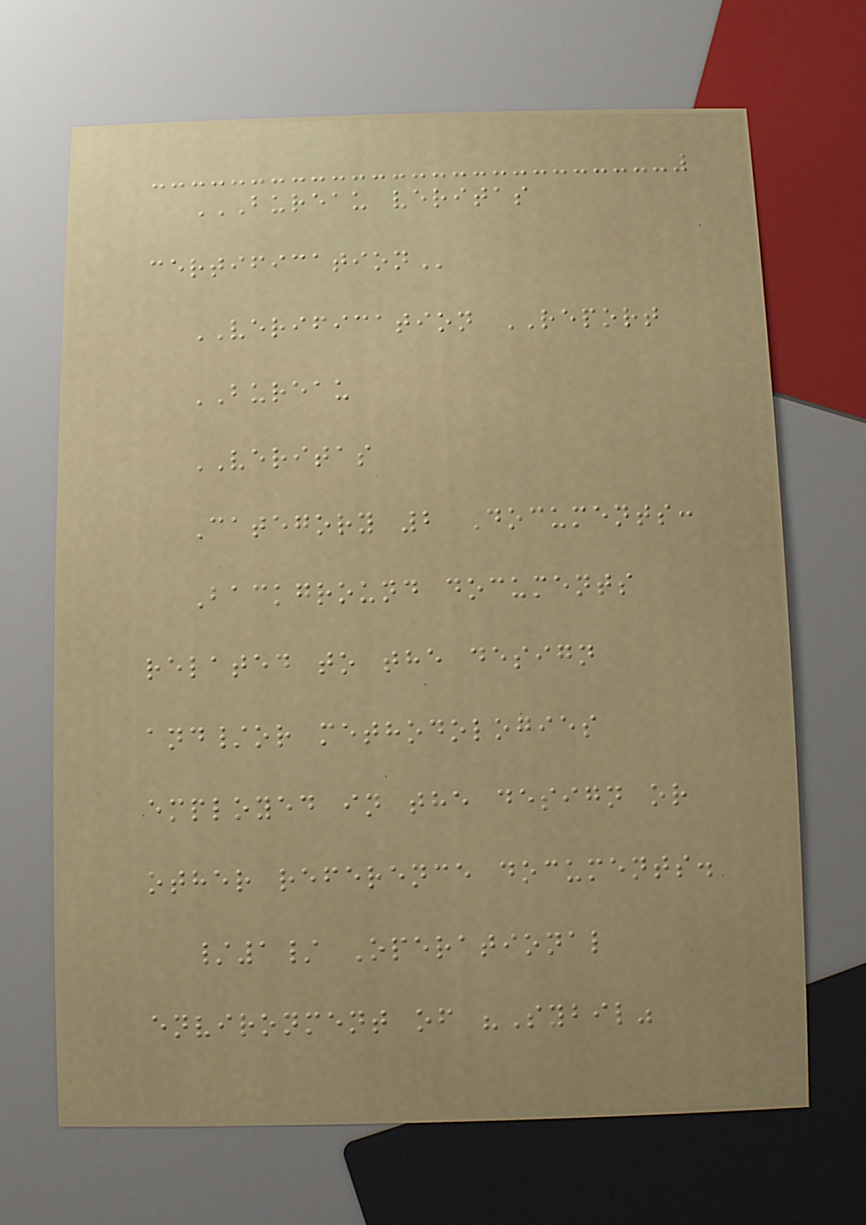BUREAU VERITAS
CERTIFICATION
VERIFICATION REPORT
BUREAU
VERITAS
Category 2 Documents:
Background documents
related to the design
and/or methodologies
employed in the design or
other reference documents.
/1/ Operational
environment of "Sybil"
